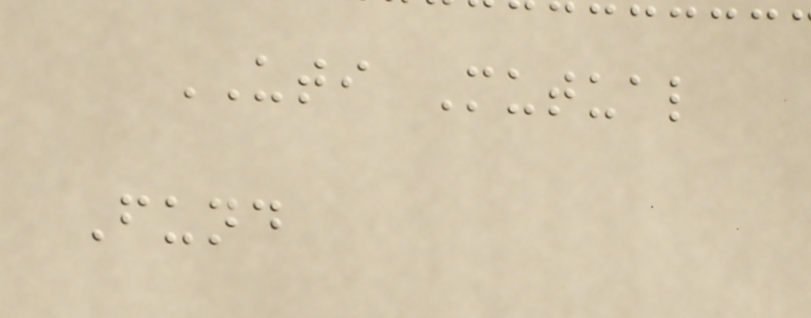UTI Mutual
Fund
